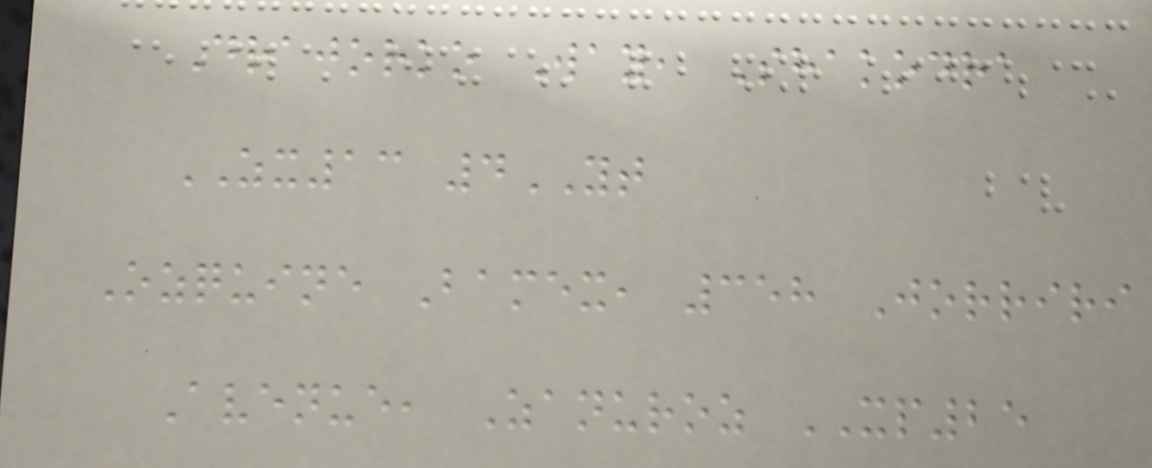Drajorko Way, Shakodra
ZX13 4YT
Ozquine Bamex, 358 Jorriri
Avenue, Zanuroz XP25
